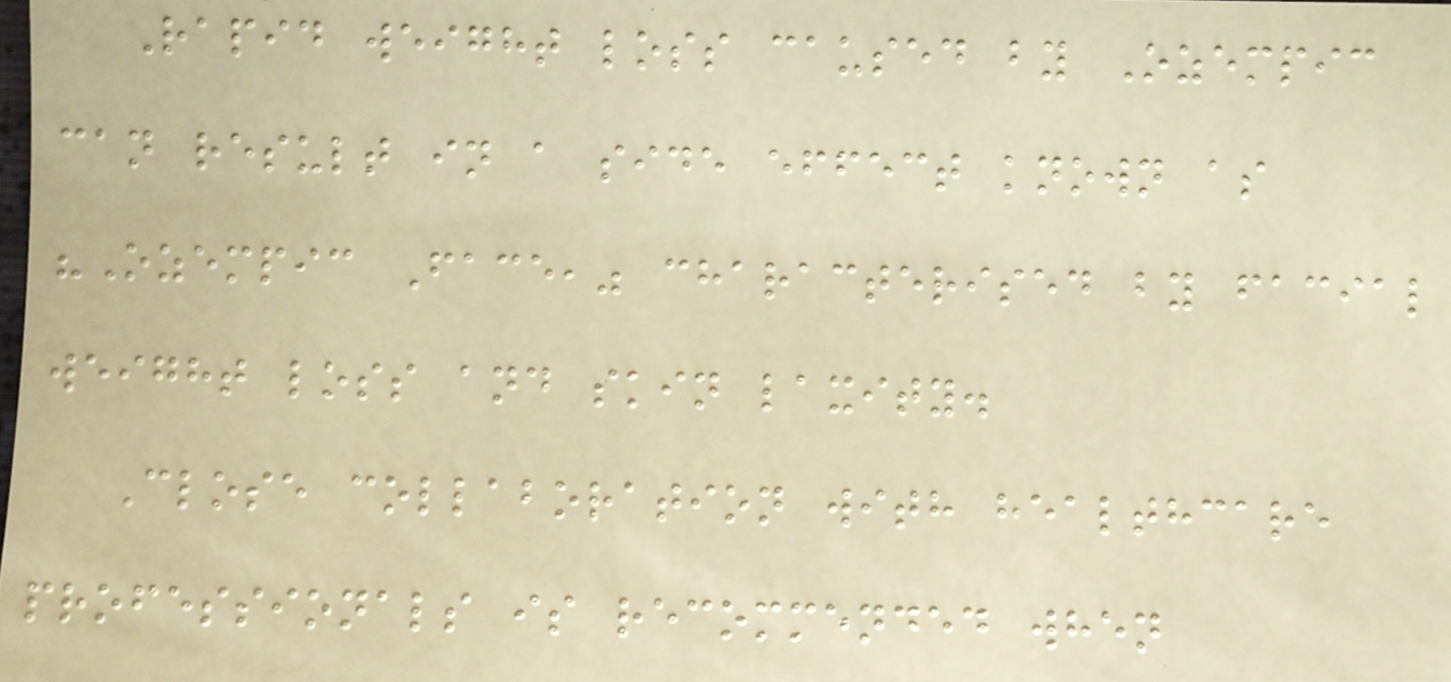Rapid weight loss caused by Ozempic
can result in a side effect known as
"Ozempic Face," characterised by facial
weight loss and skin laxity.
Close collaboration with healthcare
professionals is recommended when
